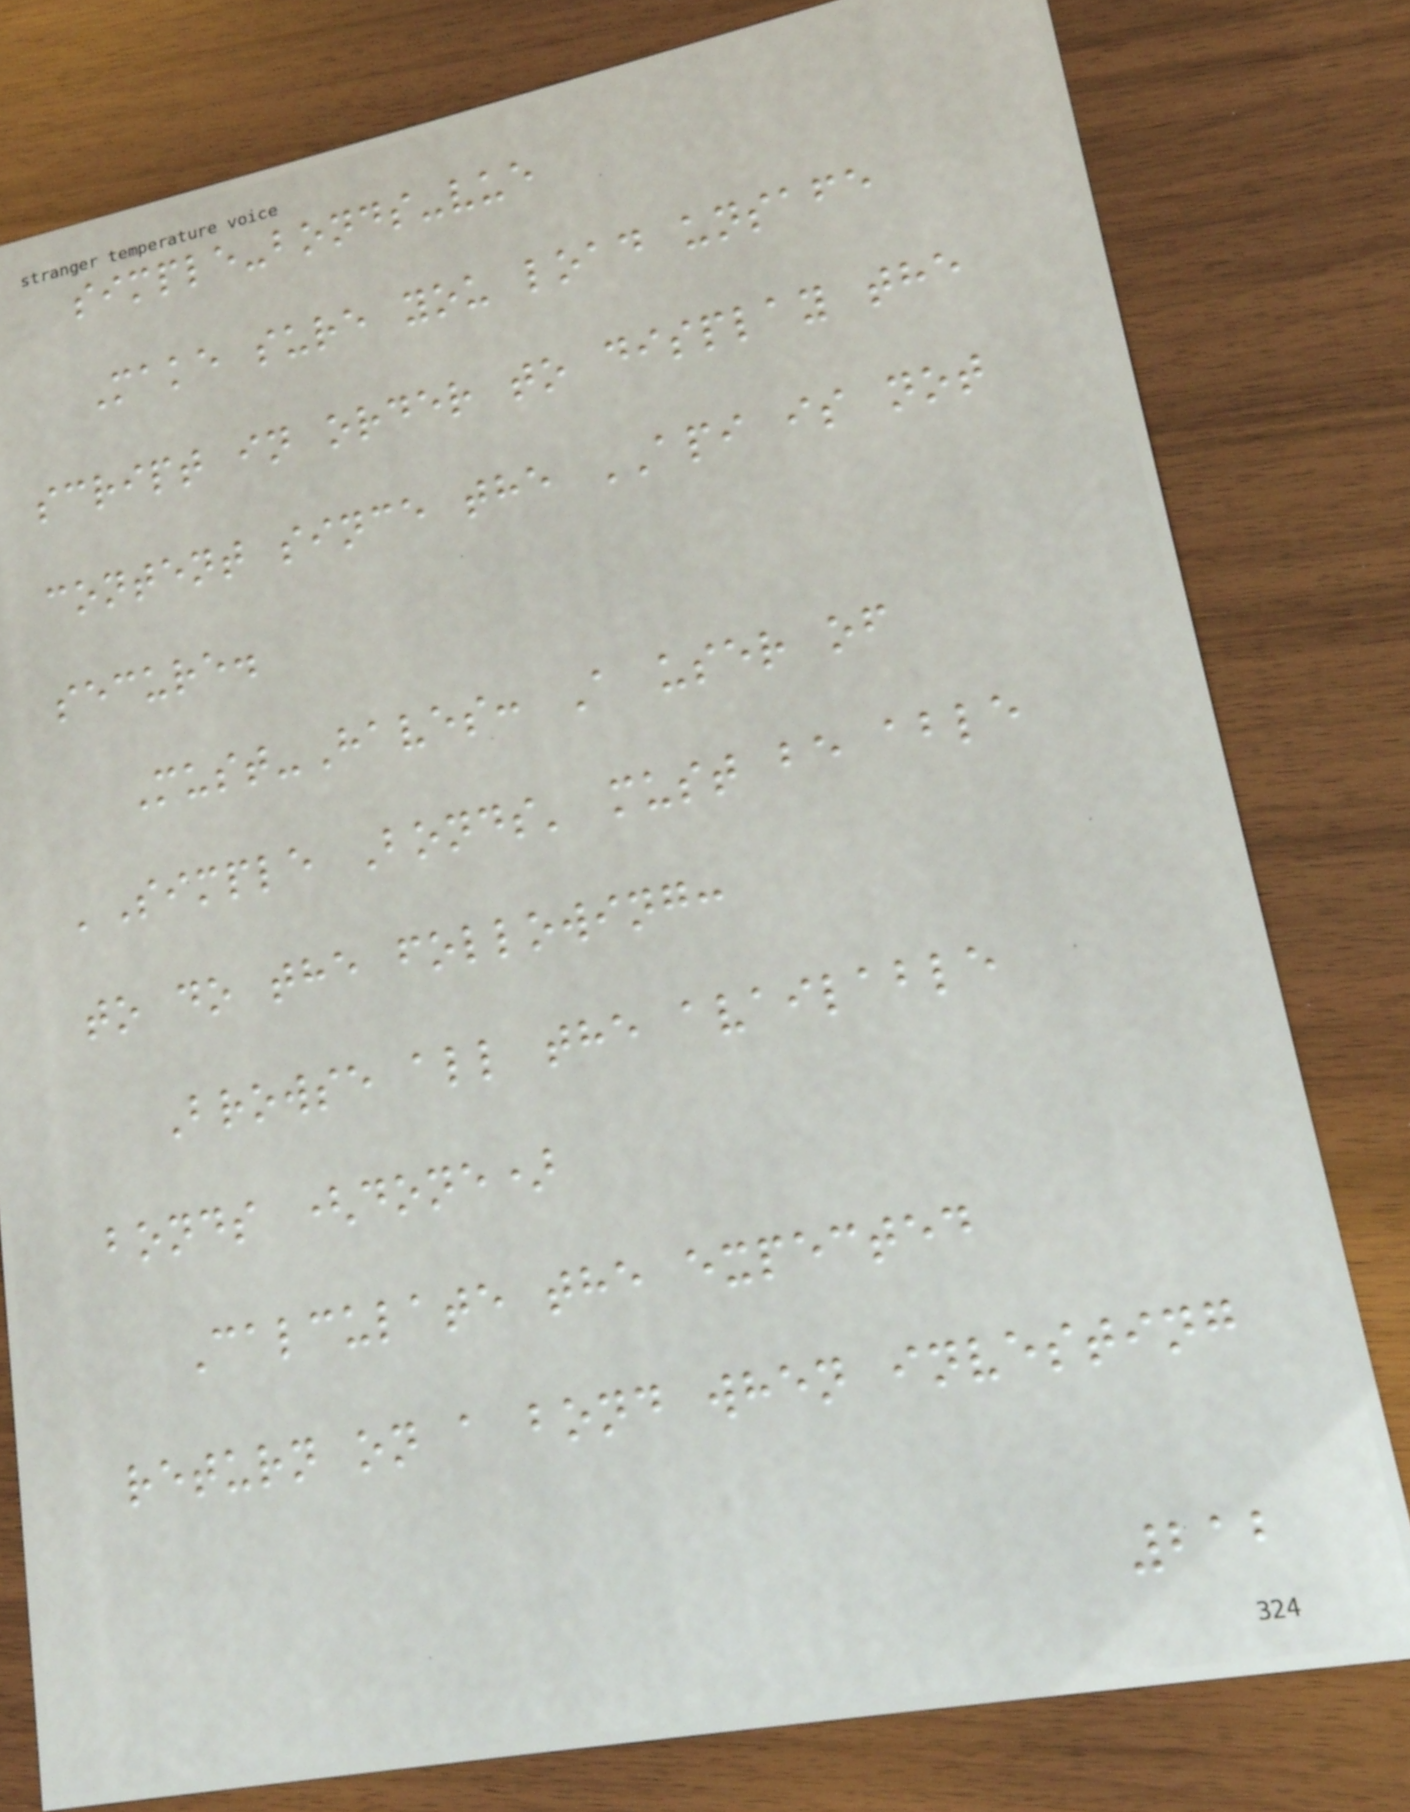simple-bonds-vue
Make sure you load unsafe
script in order to display the
content since the API is not
secure.
Must-Haves: A user of
'Simple Bonds' must be able
to do the following:
Browse all the available
bonds (done)
Calculate the expected
return on a bond when investing
212
